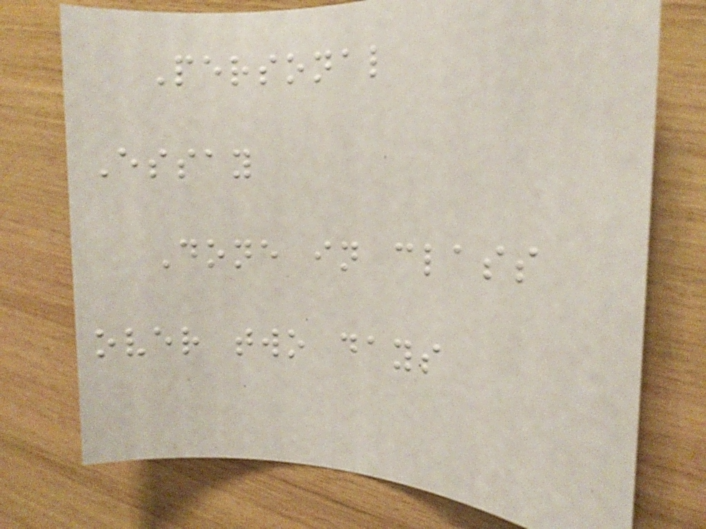Personal
Essay
Done in class
over two days
